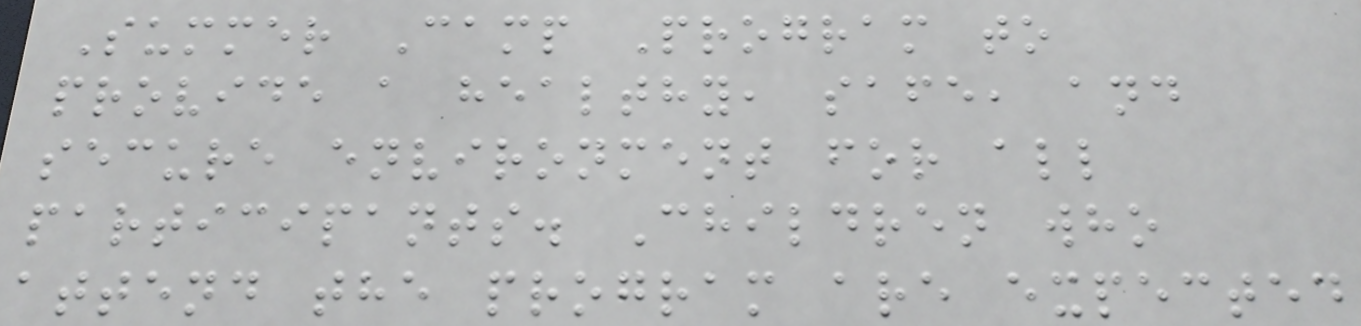Summer Camp Program to
provide a healthy, safe, and
secure environment for all
participants. Children who
attend the program are expected
